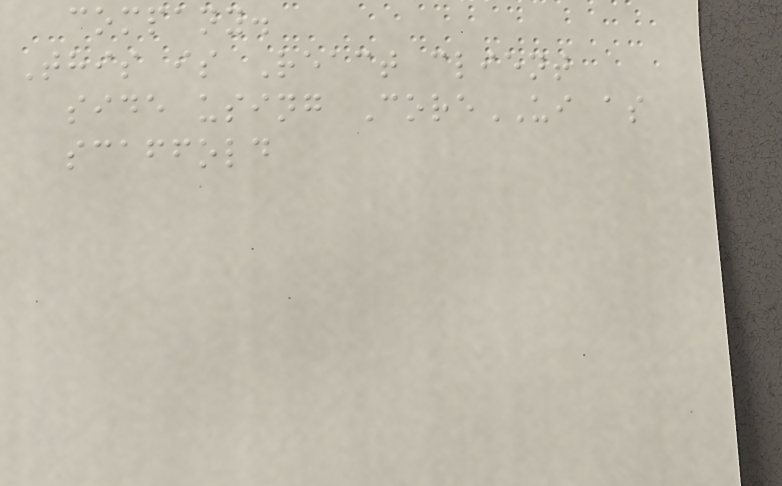company.
This is React client
side using CoreUI as
scaffold
